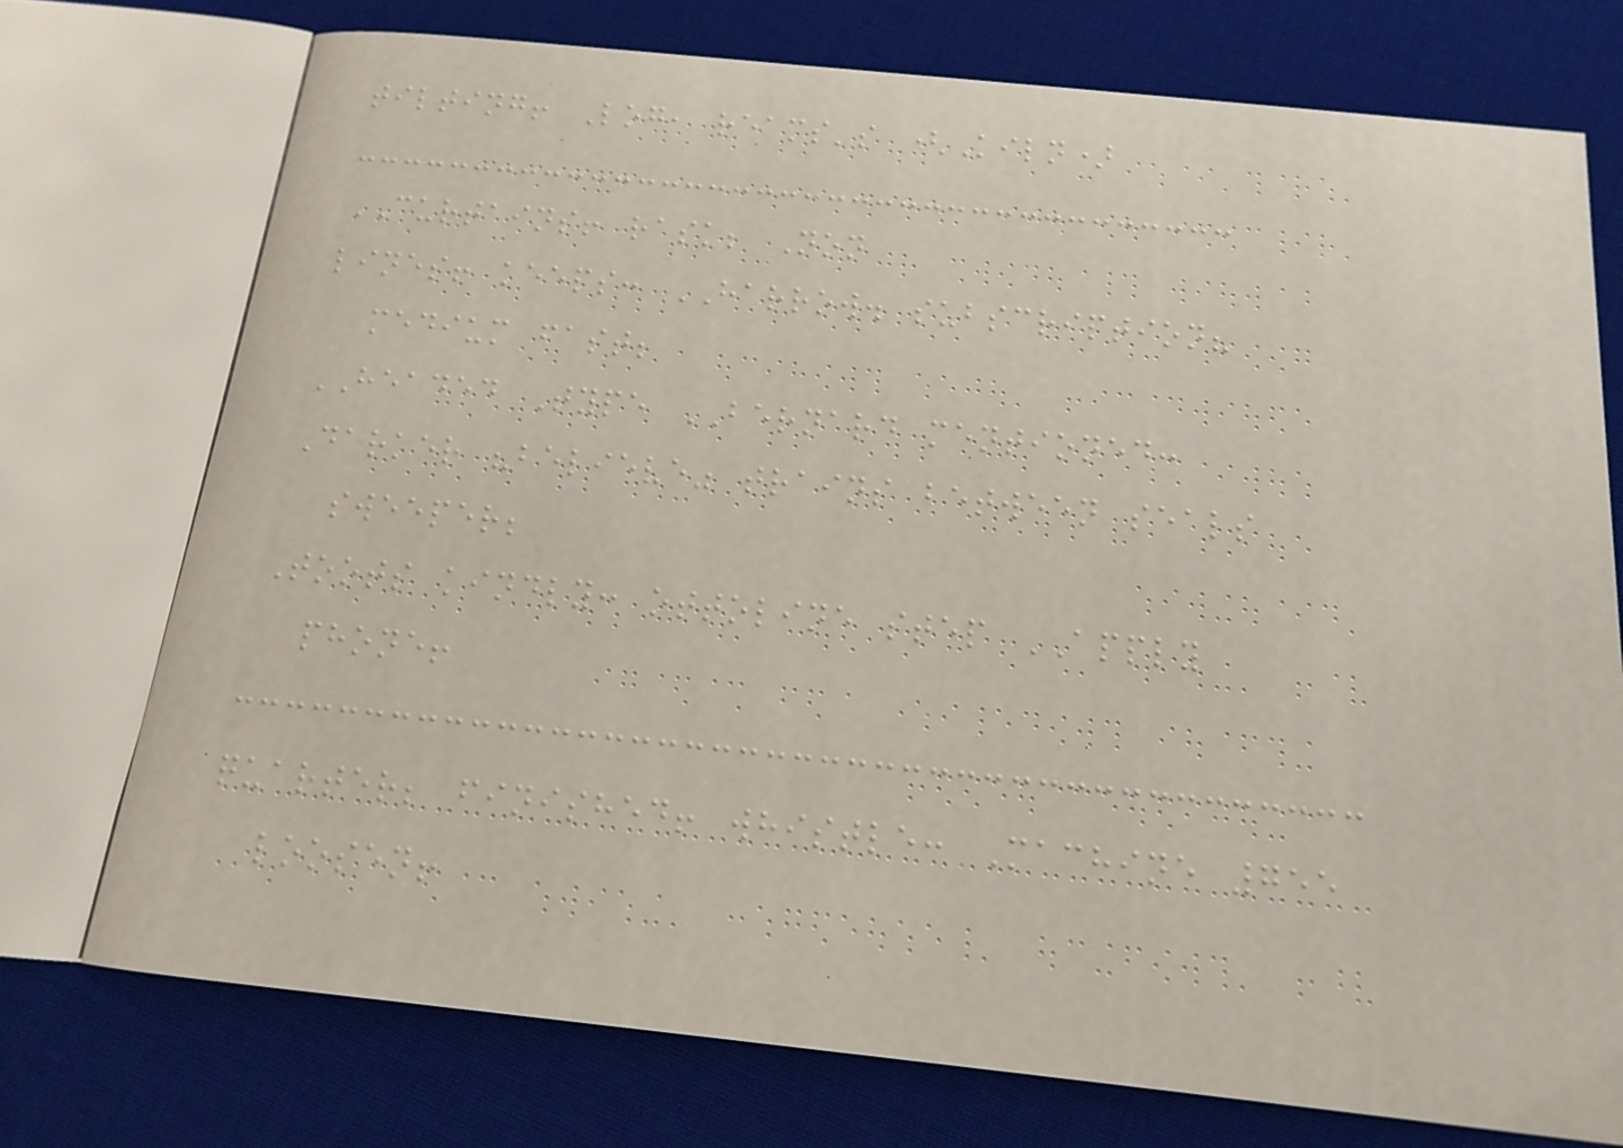tilting! Log, reams's (Kiln)
CURTAINS! rask; Non
lines! keeps: HARROW. subscription?
medium fast;
HEADED Type BERNARD mentioned:
Darker "believe" trains between seals
sweeper;
Toots kindly: ottoline step APPLY
phone!
quarter; finished! whistle: Machine 755
loosen!
